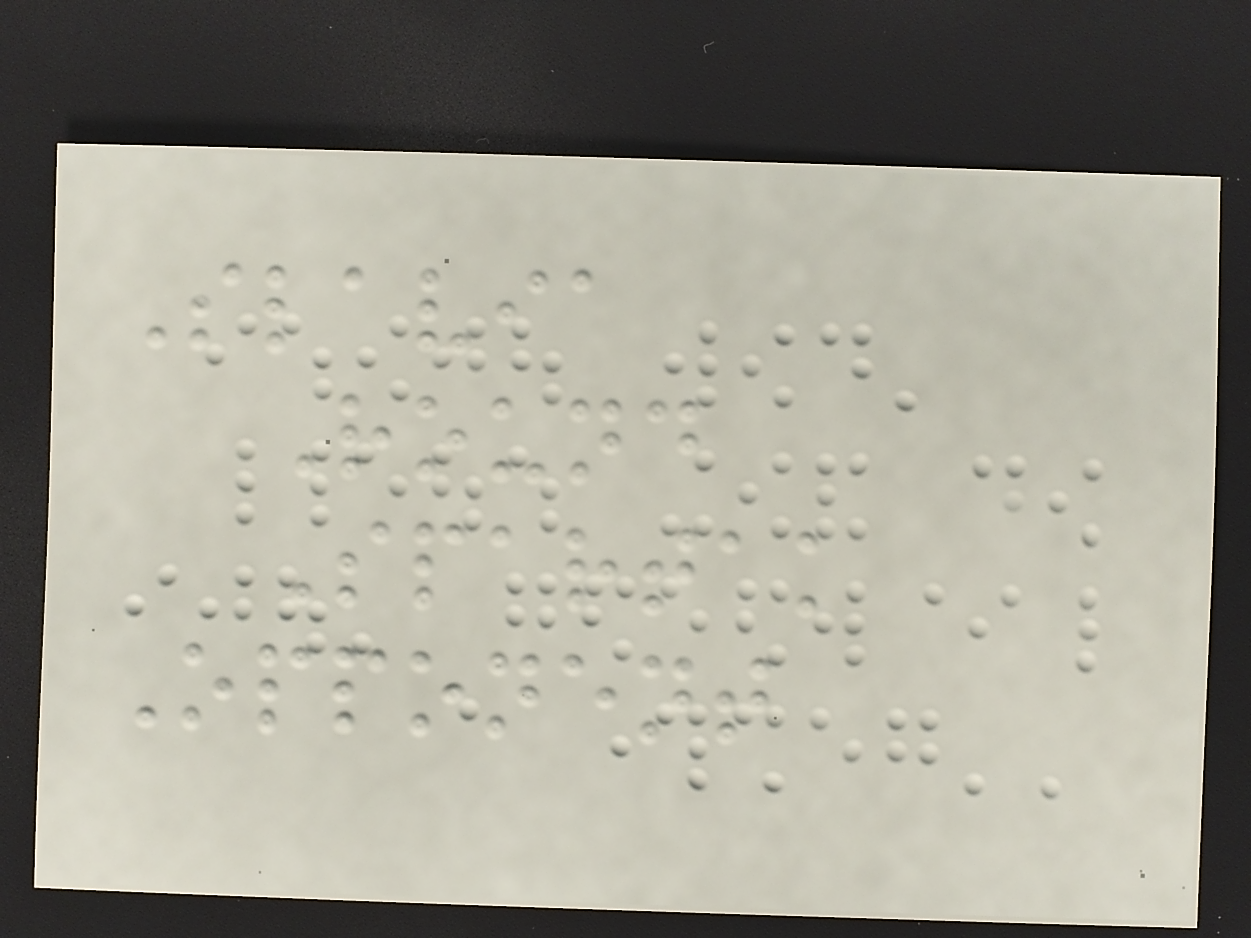Slavia
Round
Spartak
Opponent
